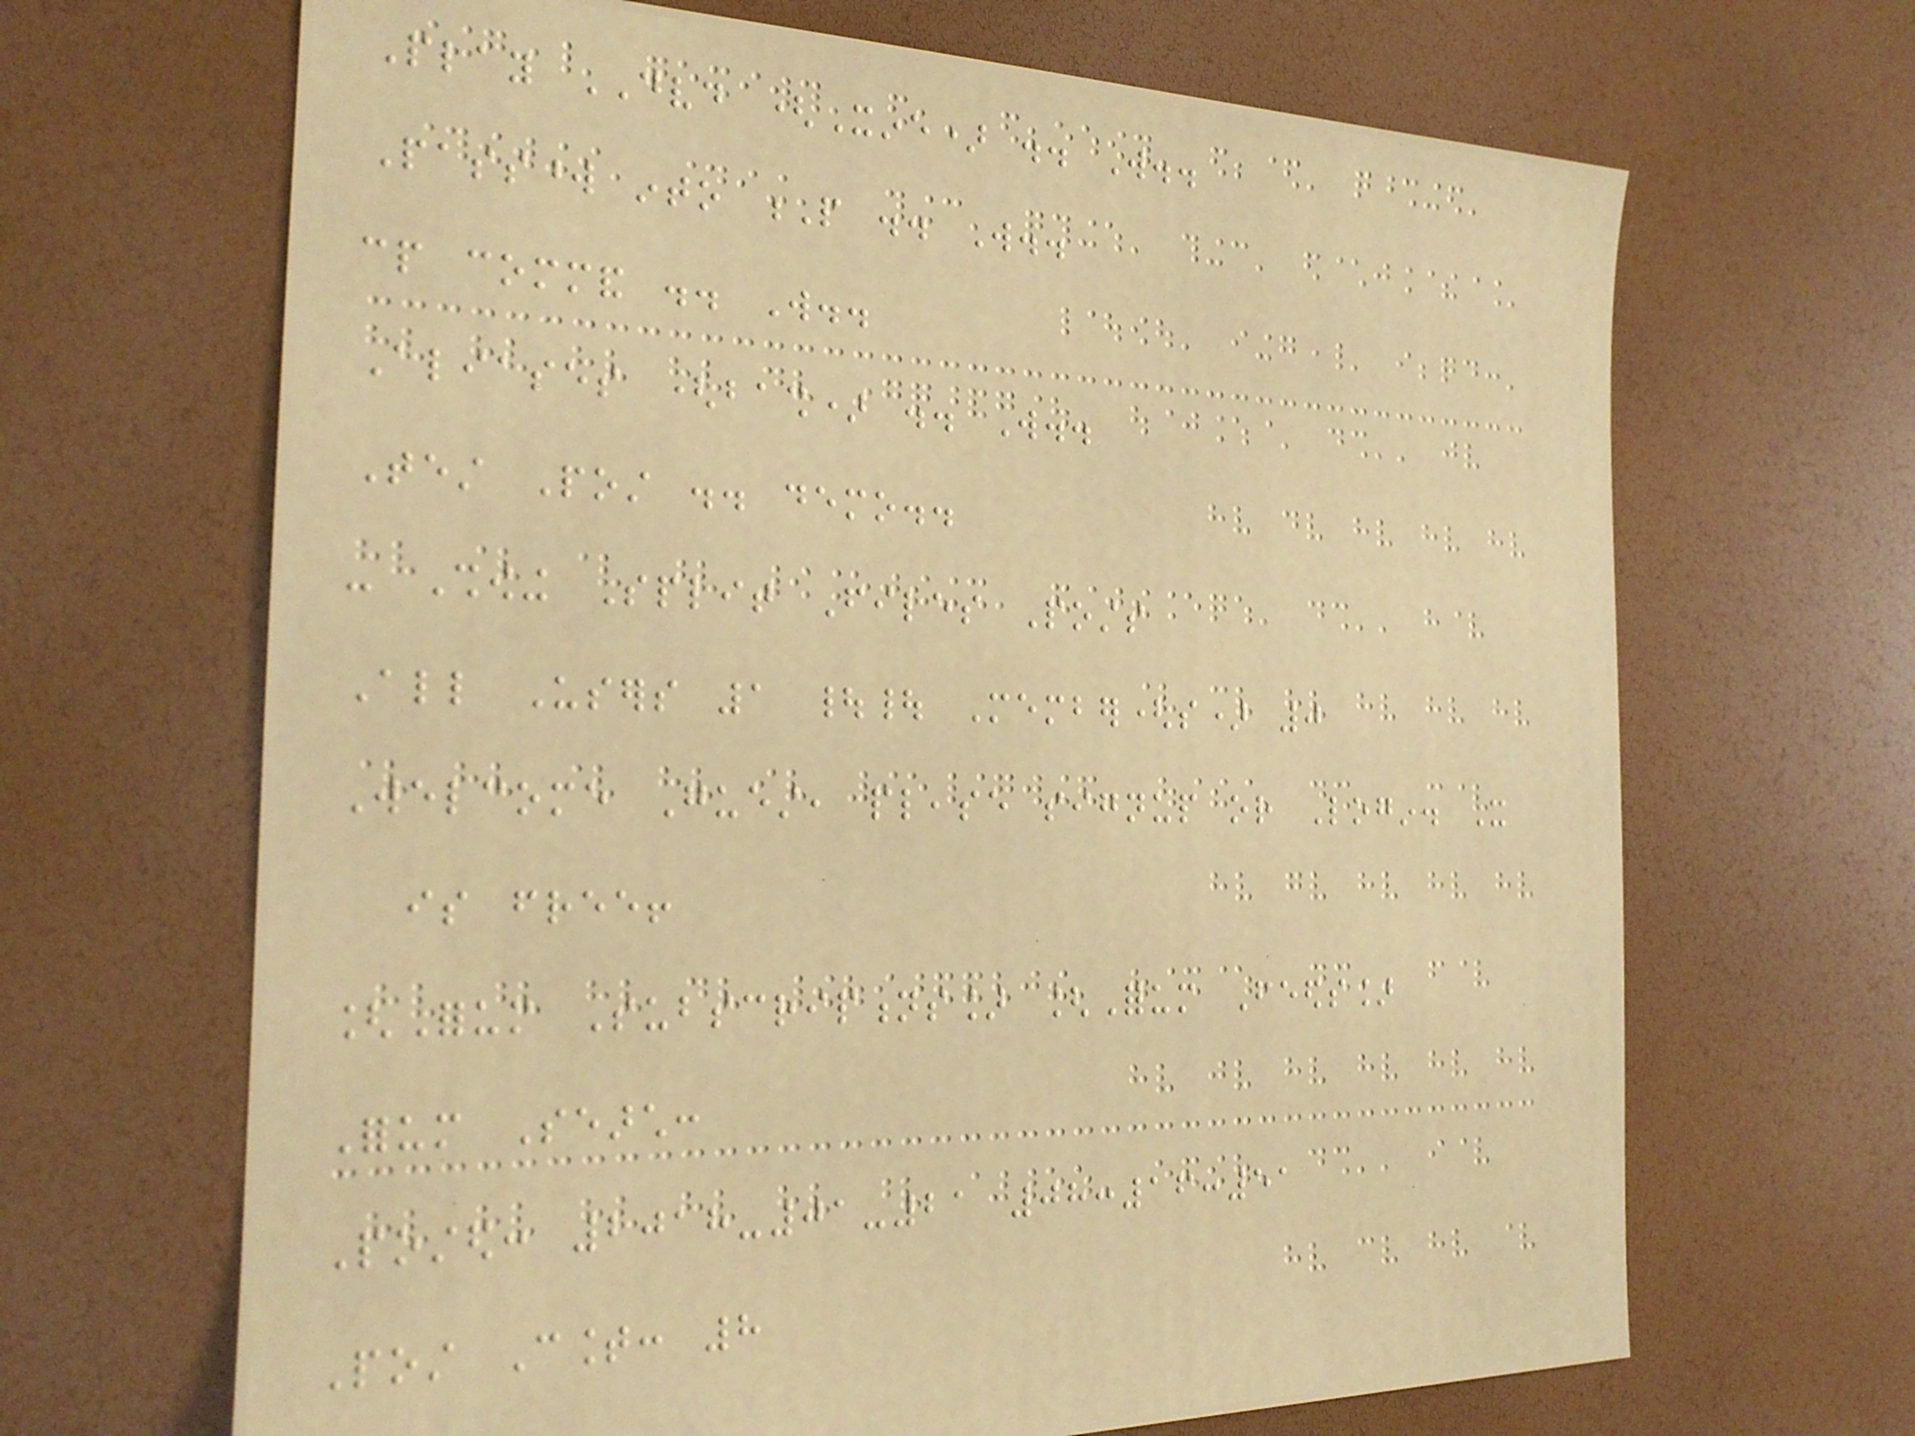Play DVD (Xine) .. Will..
Password into P .. Will..
cp command .. Will..
Aliases (bash) .. Will..
Test Post .. demo..
- Showing Split Files Posts
All Users 1 || Member(s) 0
Welcome Guest, please signup or Login. It
is free!
[Forum Subscriptions] [Forum Feeds]
Forum Search:
Posted: 2018-01-21 08:16:51
Post Count: 8
